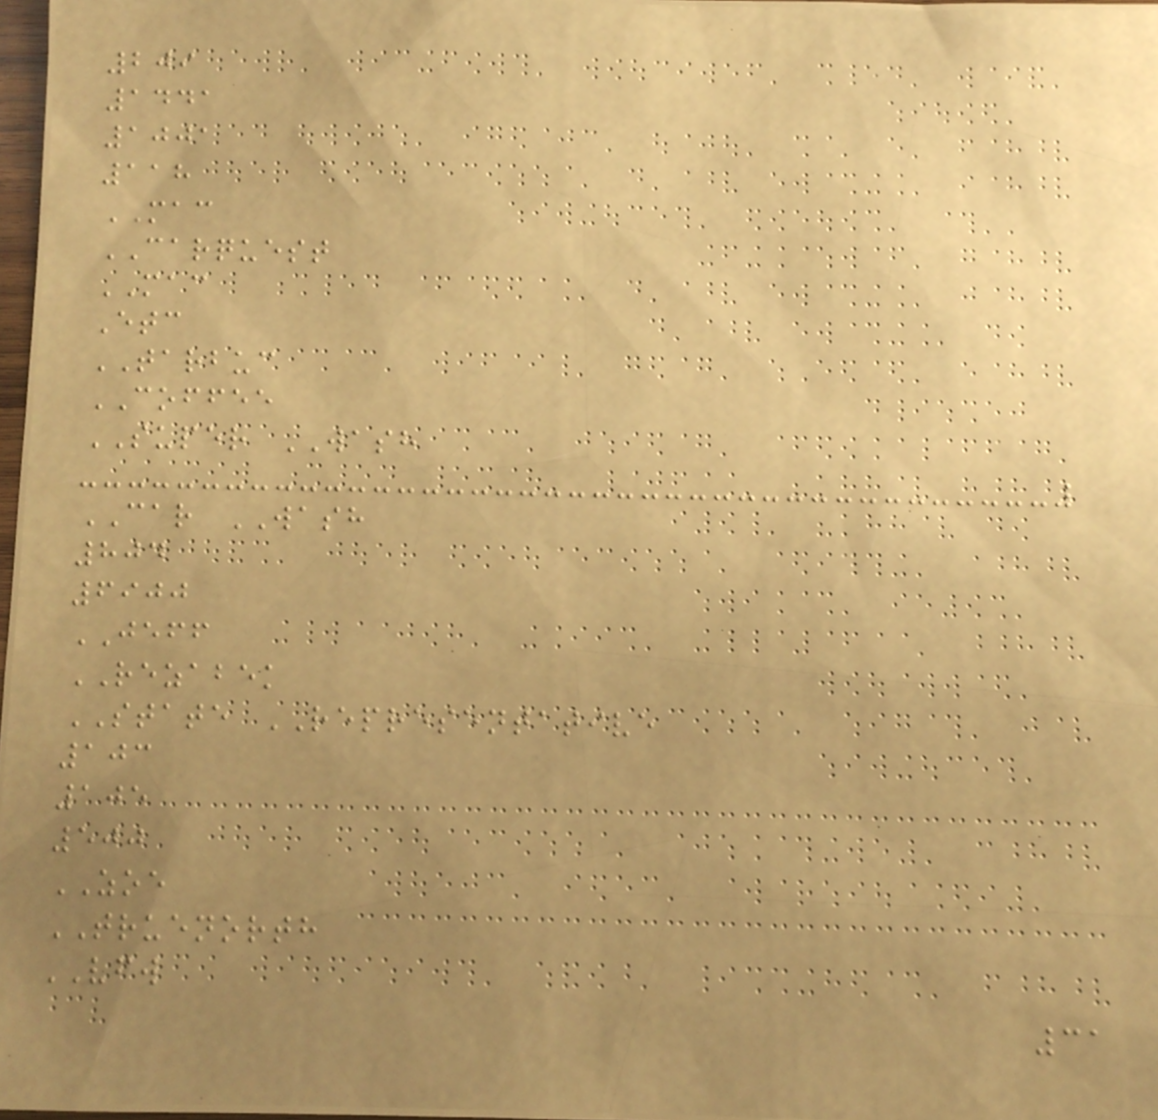209
1441
1001
118
MAC
CARQUEST
MAC
Etc
TARBUC
COFFEE
SUPER WASH
CAR WASH
804
6900
JEFF
REZABEK
STATE REPRESENTATIVE
103
105
500
ZOE
TRUENORTH
VFW
31
